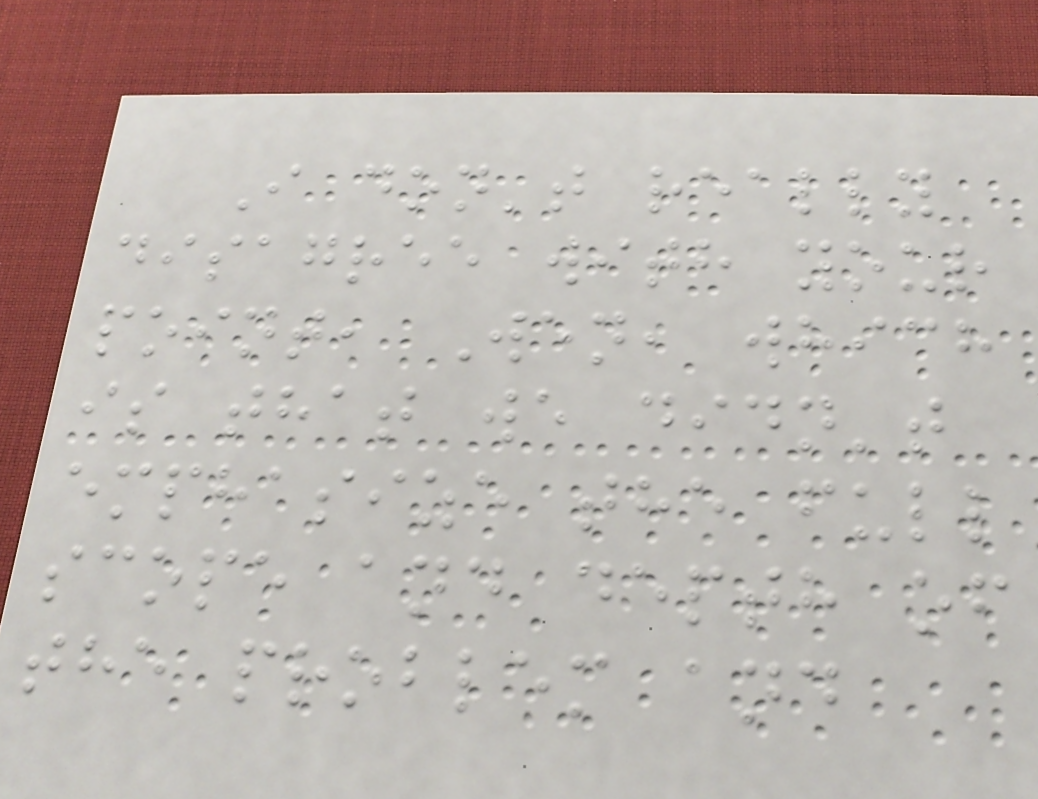I don't really
disagree with your
point, Wen, which
is that we didn't
emphasize the full
scope and depth of
the problem and
